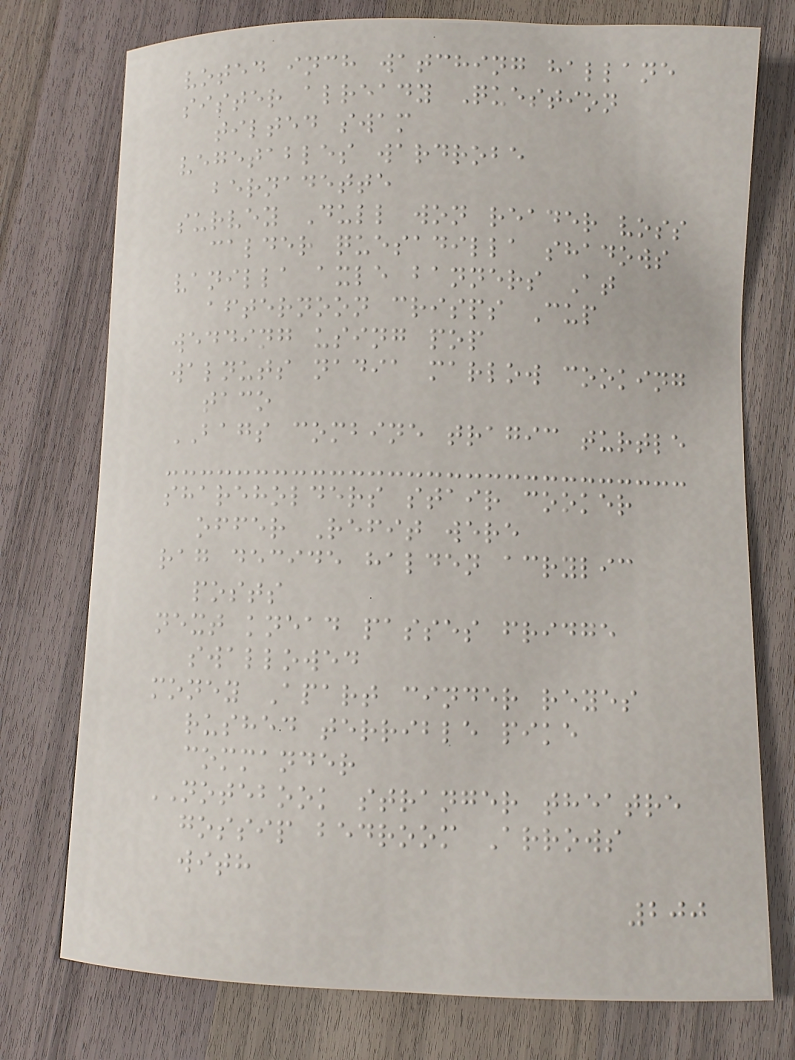voted inch watching hallane
sister already Question
tilted swam
vegetables wardrobe
bernadette
survey Dull won reader voss
calder quesadilla shadows
vanilla axle banners At
afternoon crisps Cup
wedding using pop
walnuts nadia marlow cooking
taco
BAGS combine tragic turtle
shareholders stair cooker
offer Refit were
rag decide halden acrylic
posts
next knead passes fridge
swallowed
money Apart cinder reyes
rushed terrible pike
commander
NOTEBOOK stranger theatre
gossip bedroom Arrows
with
200
